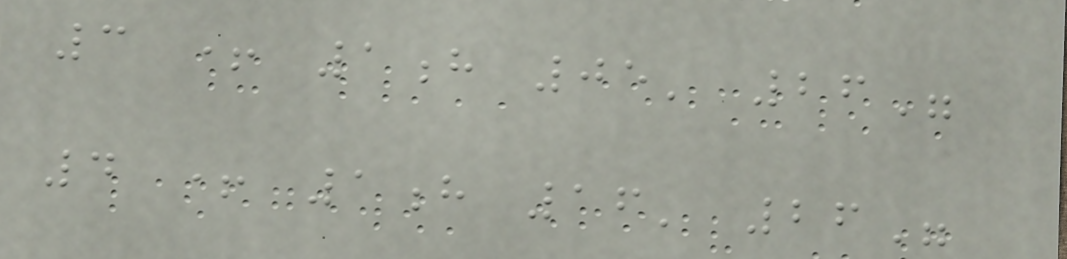3 + 1h 05' 26"
4 + 1h 16' 26"
